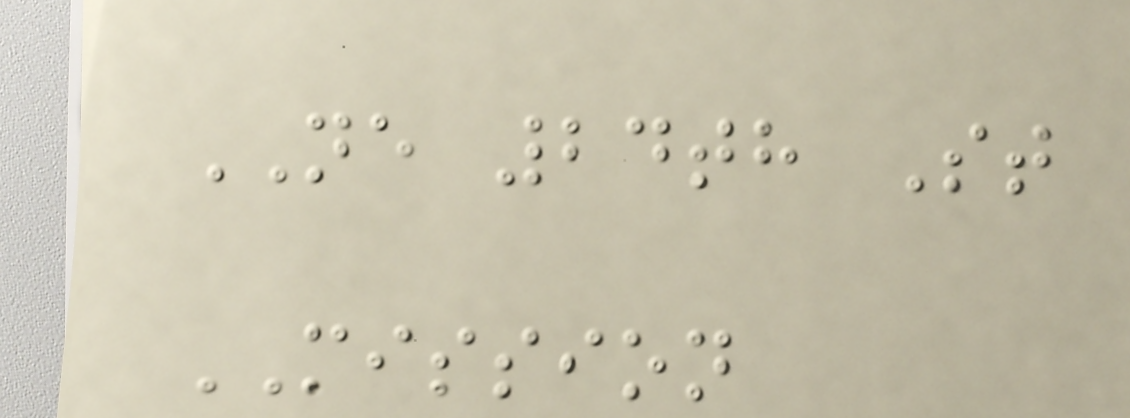NE 24th St
MISSION
